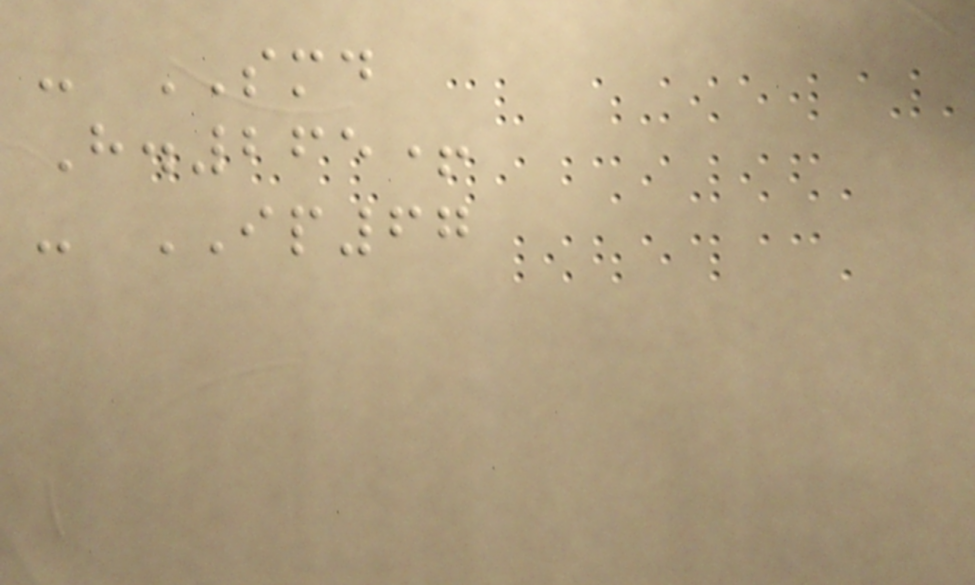- SMD
H.265+
- IP67
